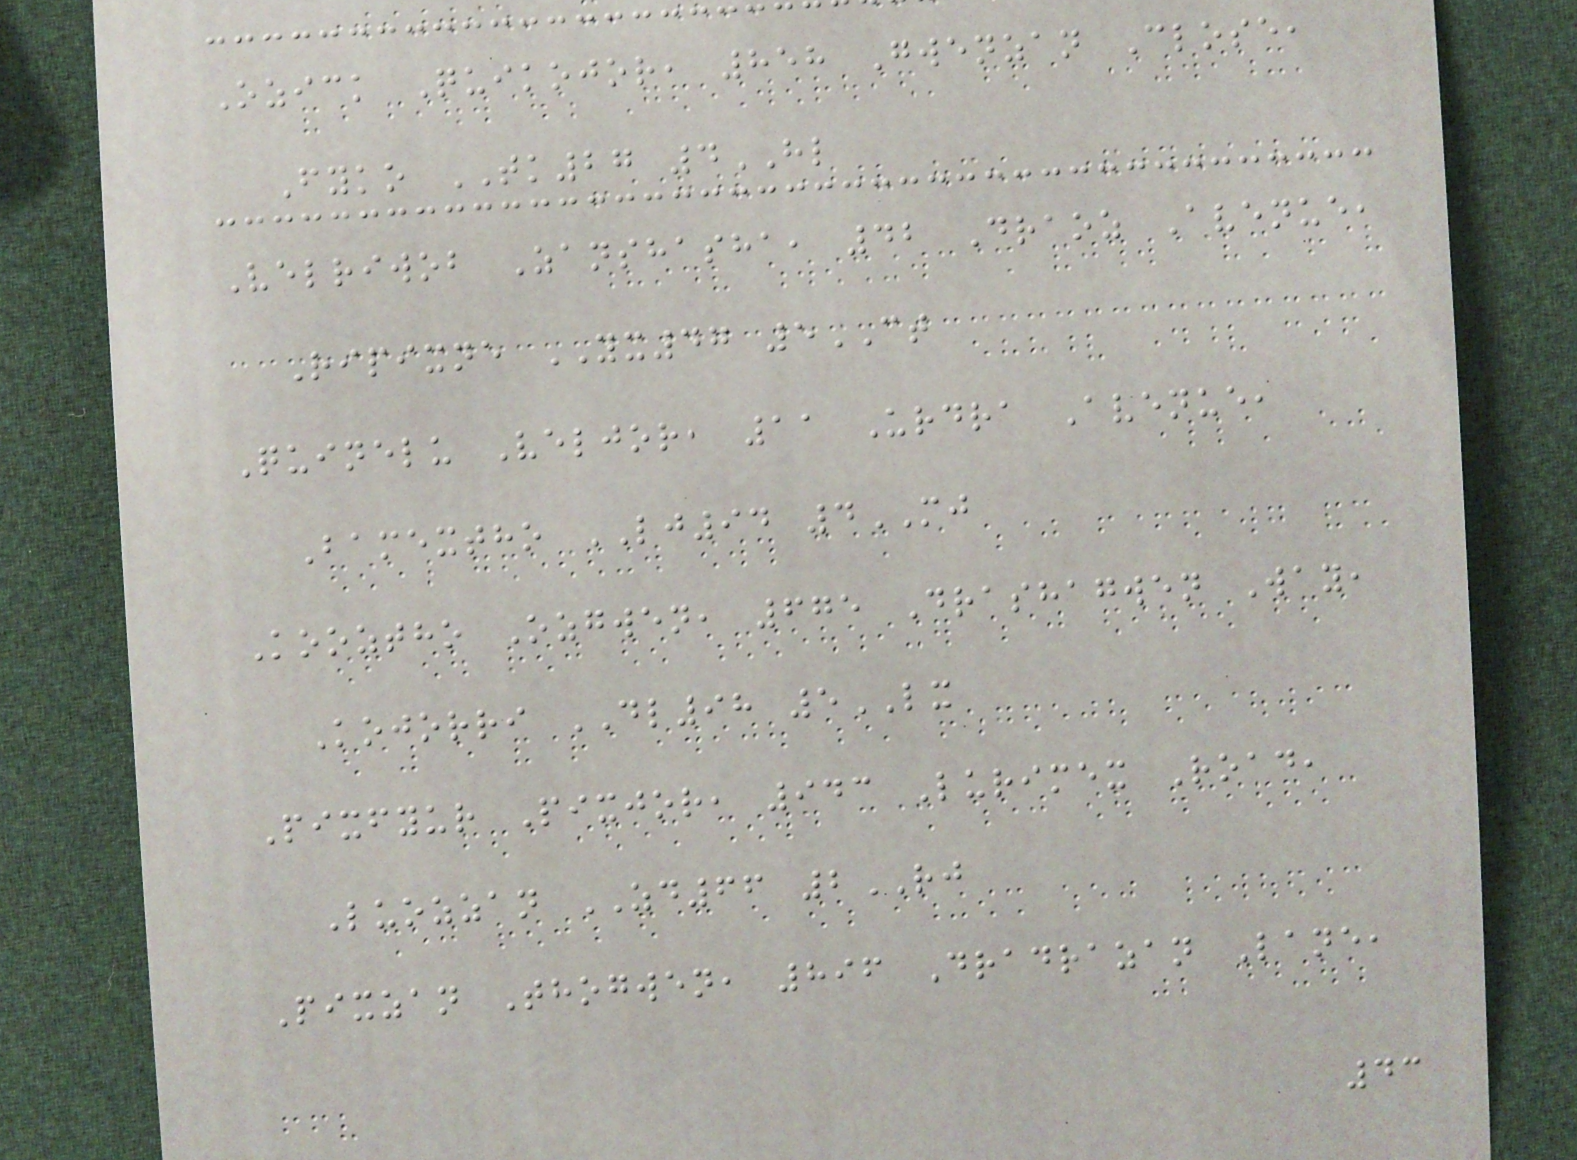Ozick Quikojor, 858 Gwenzan Close,
Fyko TK27 4HL
Velriwob Zanshasha, 42 Draoz Avenue,
Ripixne YX47 5CT
Quinelu Veljor, 11 Urdra Avenue,
Bamextho LJ94 4MJ
Kooztho Ozgwen, 675 Drashagwen Way,
Kojorri DL98 5LX
Pixfyur Pixjor, 943 Lurimex Road,
Luozzan ZD66 2RJ
Pixzan Thogwen, 896 Dradrazan Lane,
43
